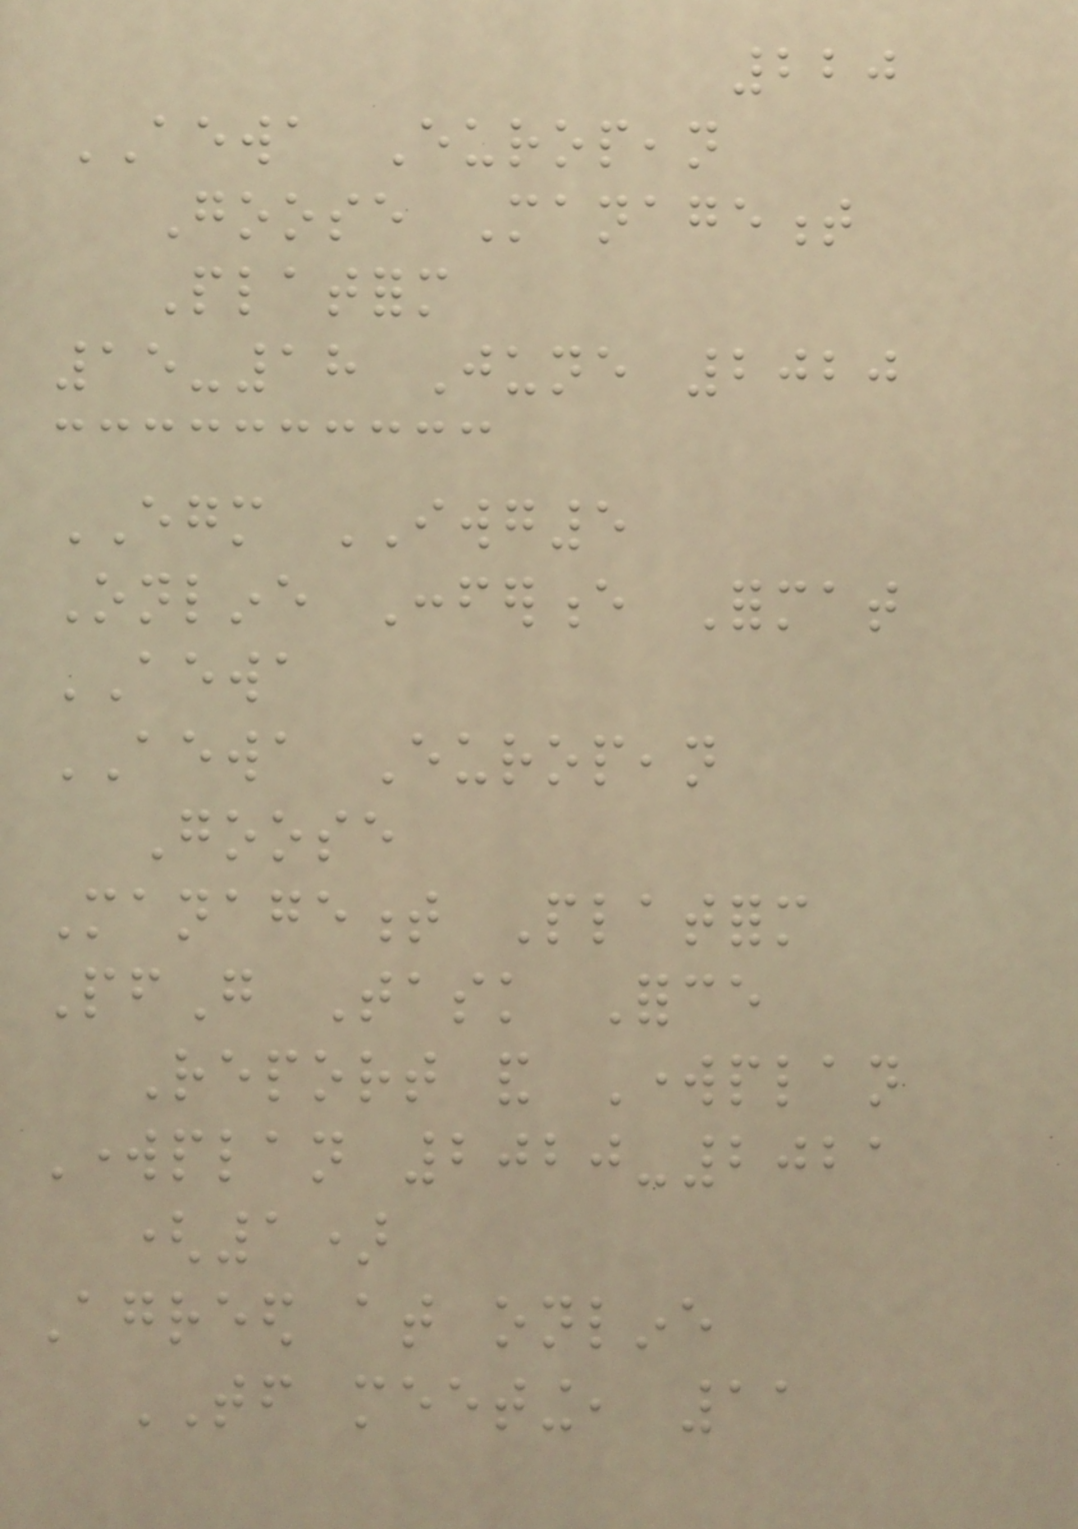220
AEWA European
Goose Management
Platform
15-18 June 2020
EGM IWG5
Online Conference Format
AEWA
AEWA European
Goose
Management Platform
PfG Task Force
Report and Workplan
Workplan 2020-2021
(1)
Agreed at online
TF meeting, 11
